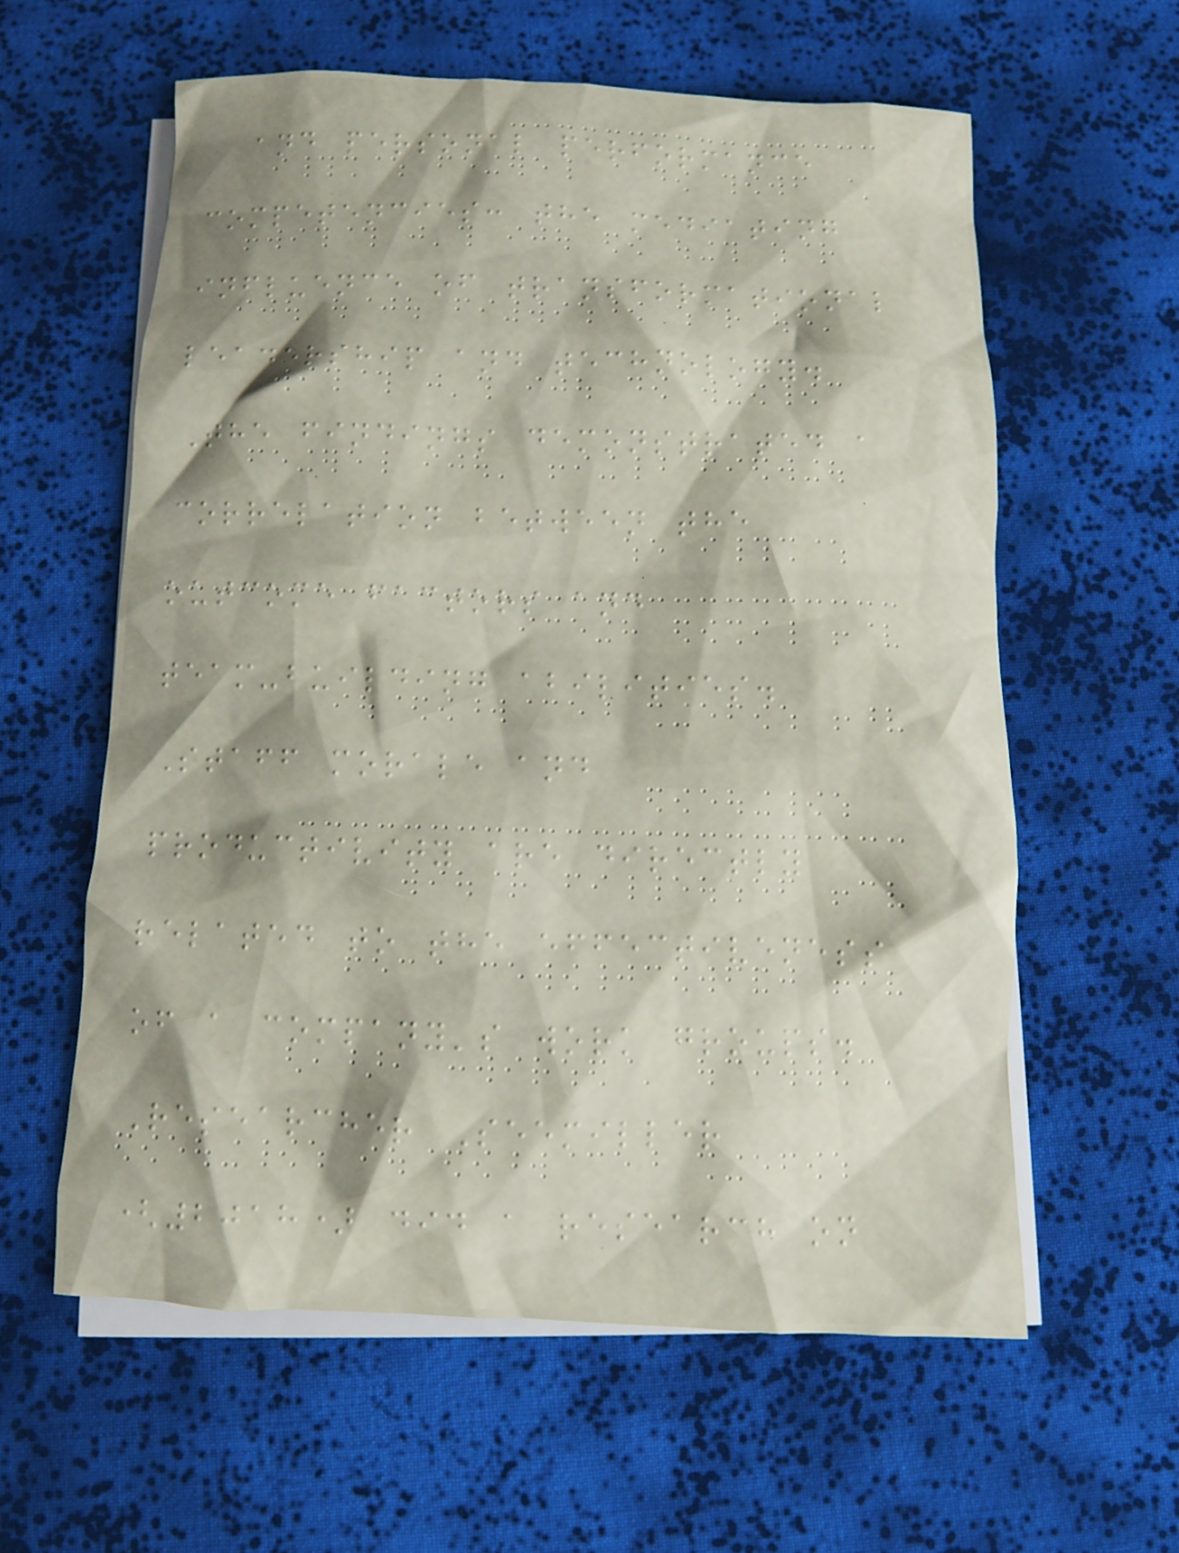and personal performance
competencies: the mediating
influence of transformational
leadership and technology.
The findings demonstrated a
correlation between the
outcome factors and
team-building abilities.
Staff morale and
productivity are directly
related to the effectiveness
of a company's work groups.
Researcher Seemiller
(2018) did a research on
